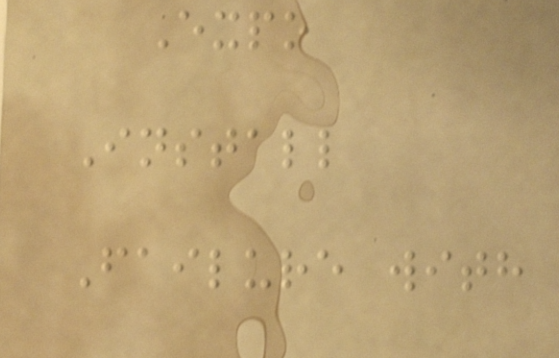Expo
Install
Failure with
